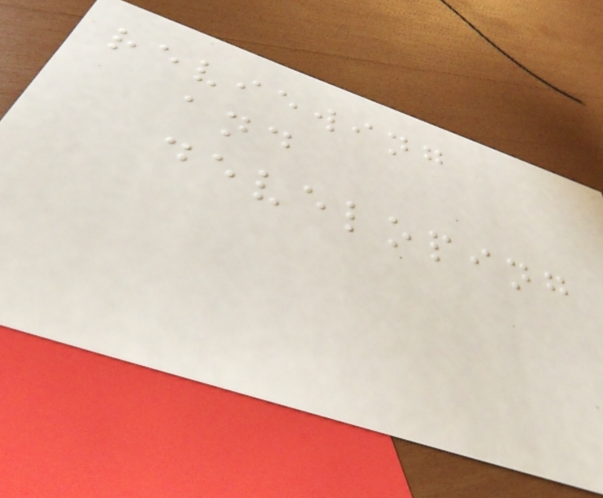reviewing
and
developing
